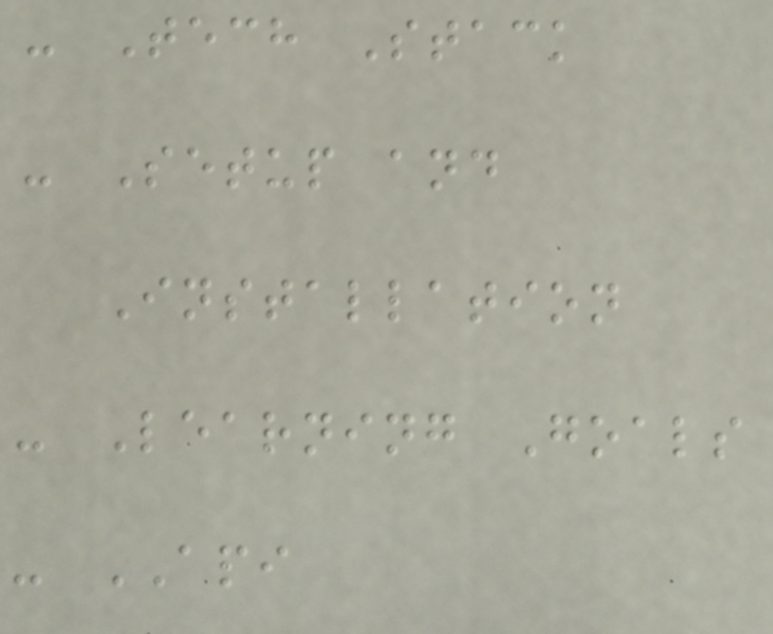- Tech Stack
- Setup and
Installation
- Learning Goals
- API
